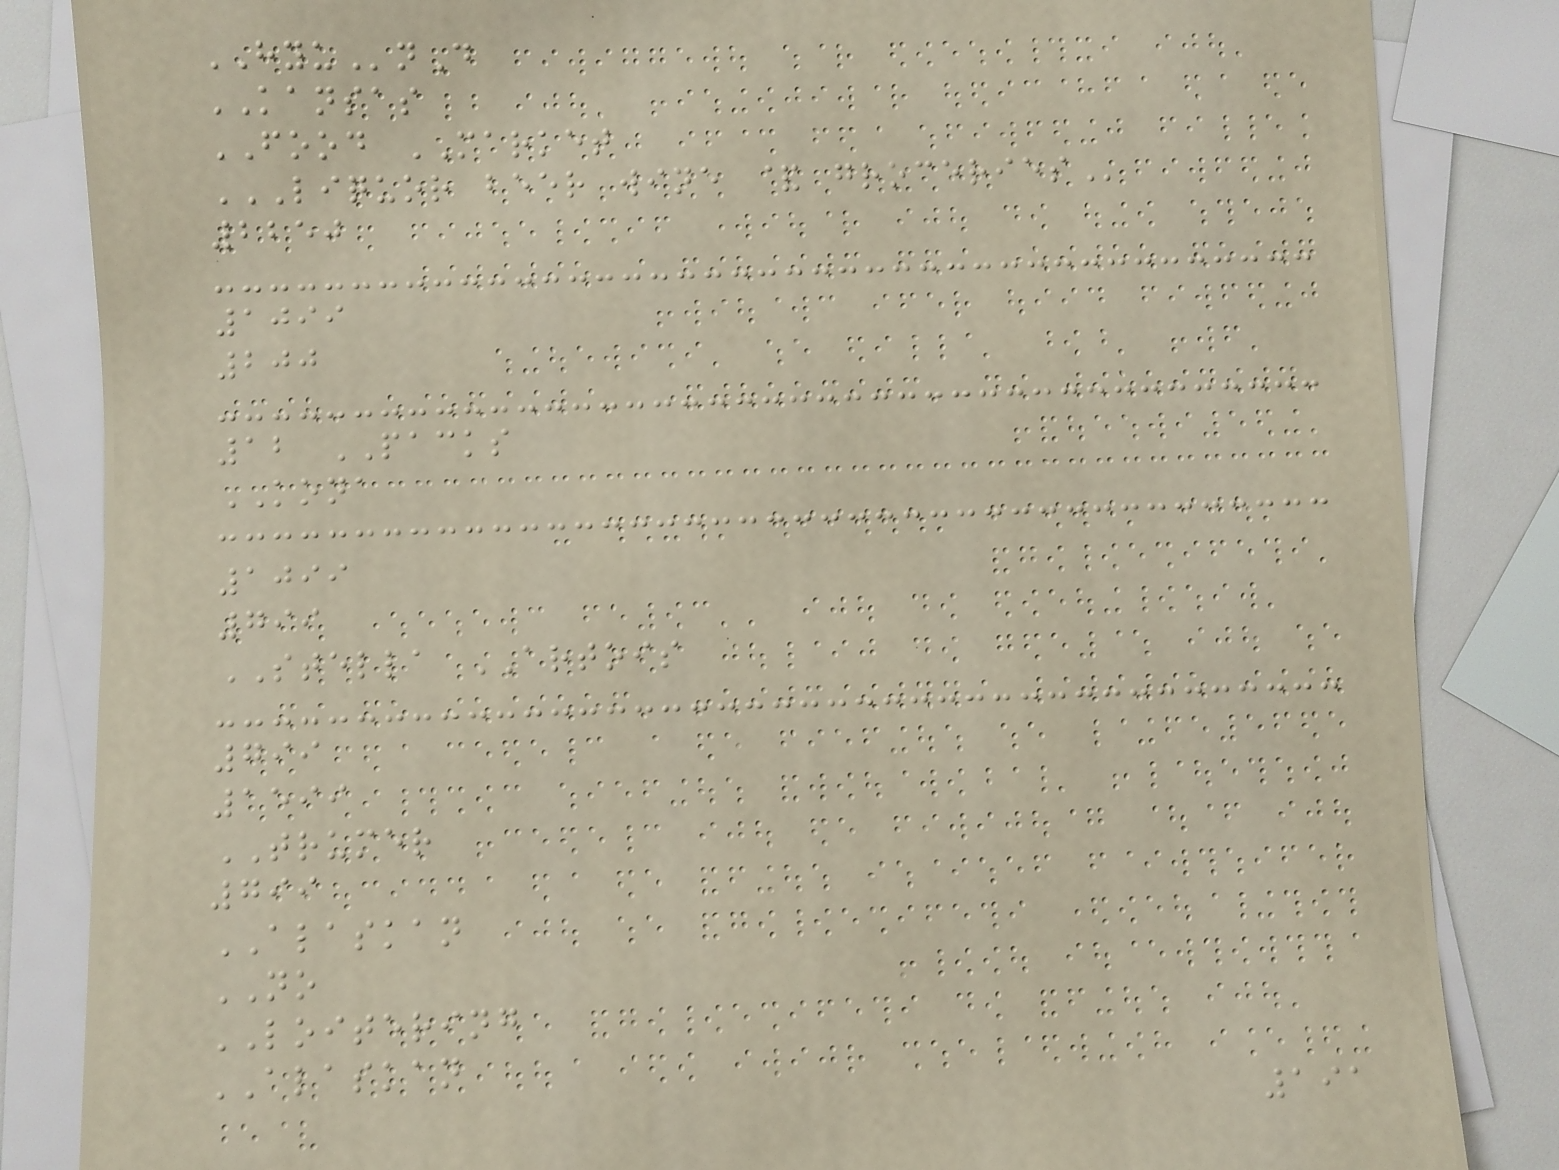HYUnD
KANSAS
FOOD MARKET
LIQUOR BEER WINE & GROCERIES
2250
1099
200
12 PACKS
KONA
1099
799
STELLA ARTOIS
799
1599
TRUMER
799
ALASKAN
NO
LOITERING
ALASKAN
191
